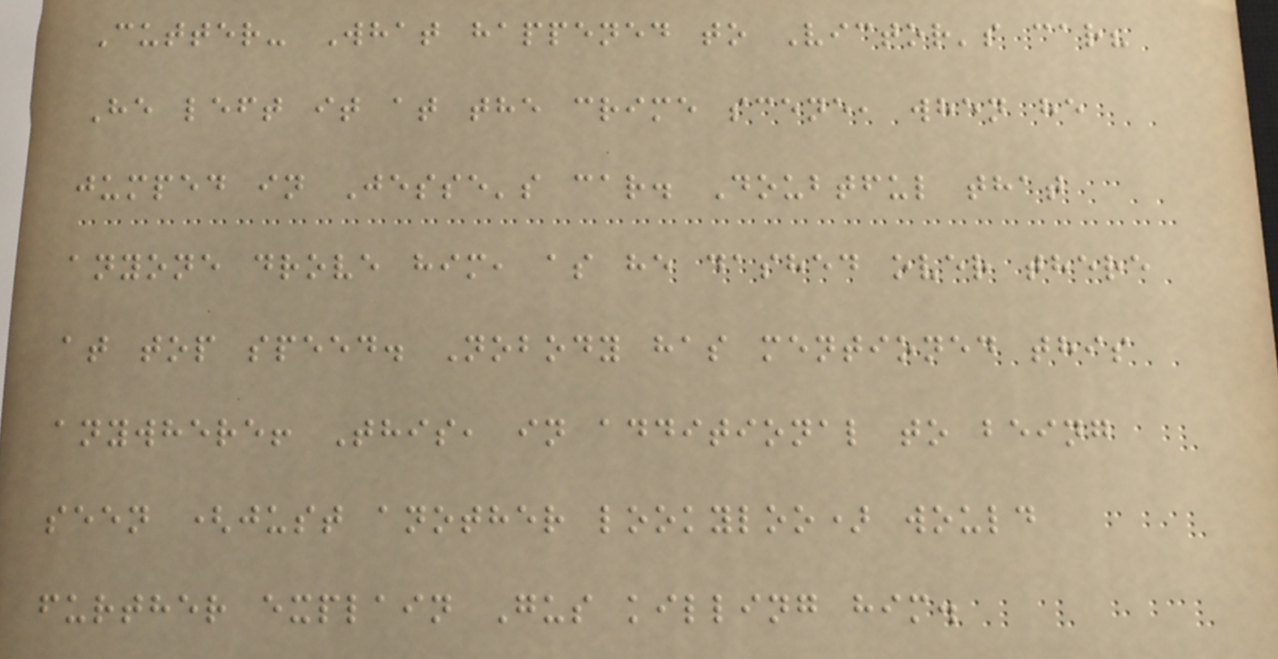Cutter- What happened to Victor's car?
He left it at the crime scene, when he
jumped in Jesse's car. Doubtful that
anyone drove him, as he dashed over there
at top speed. Nobody has mentioned this
anywhere! This, in additional to being
seen (just another lookyloo) would
further explain Gus killing him.
